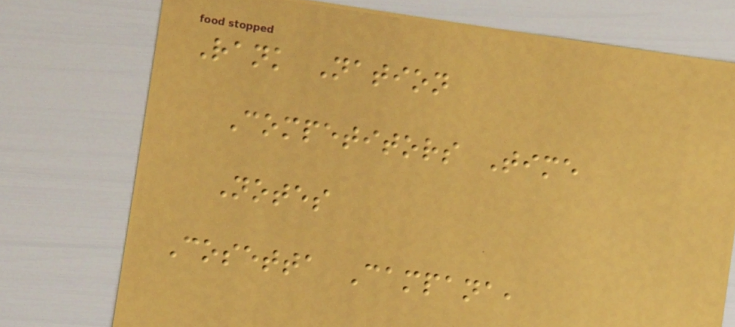Rank Nation
Competitors Time
Notes
Cosetta Campana,
